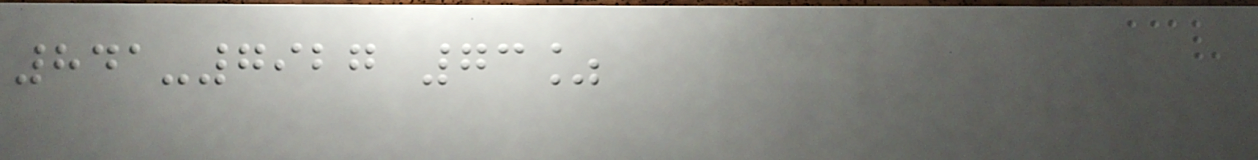841-7927 73%
